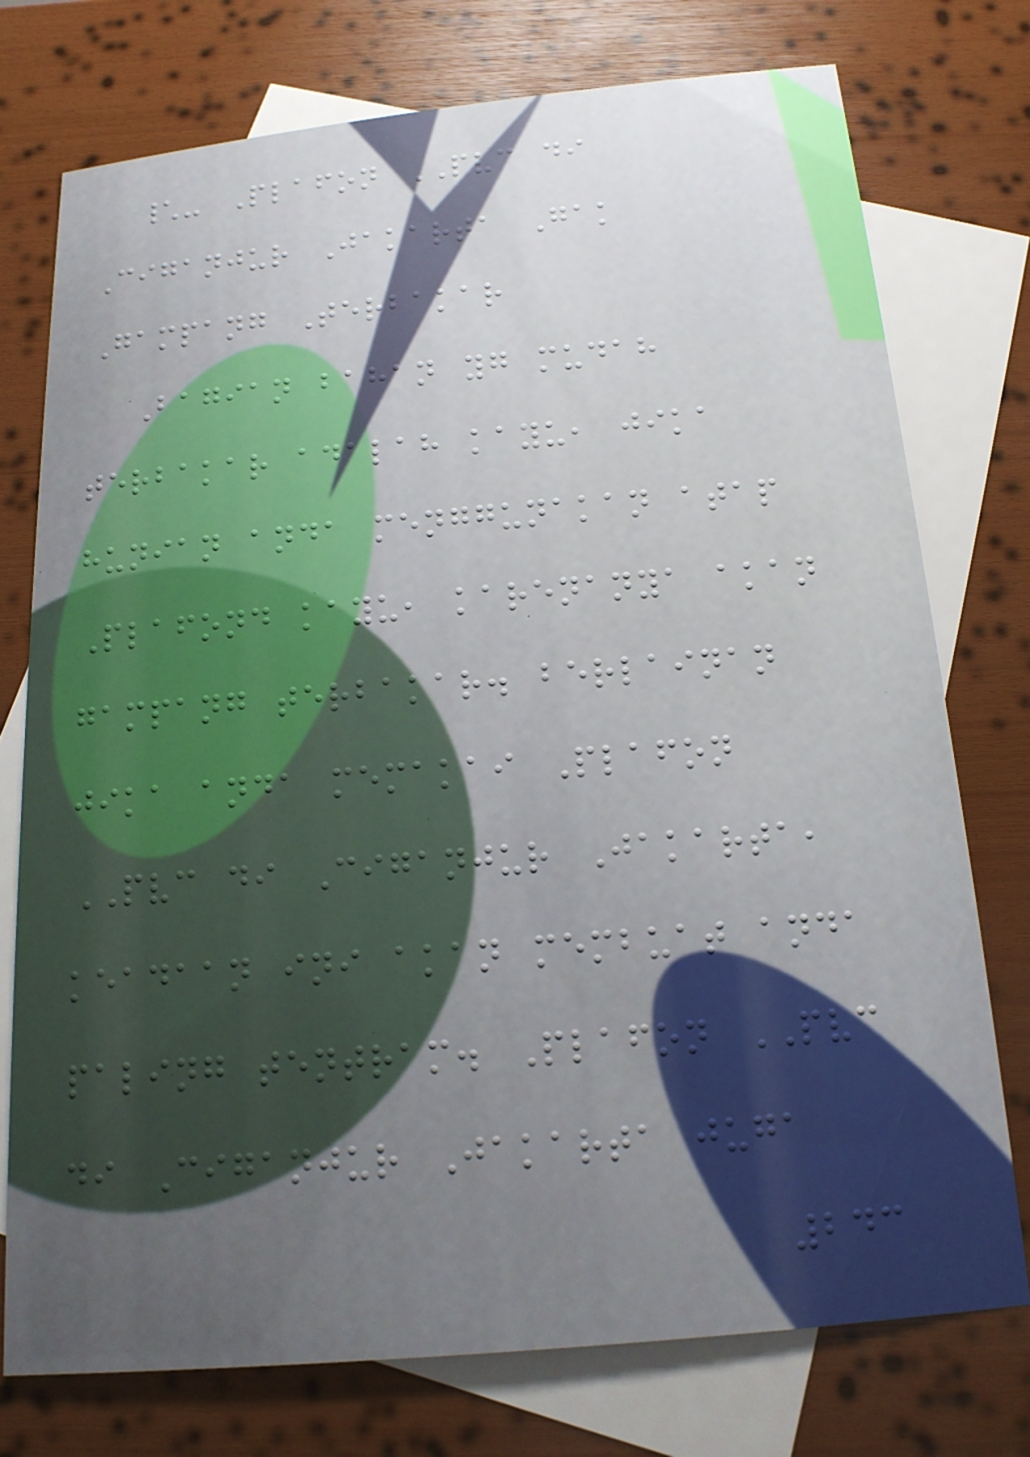\- Plafon PVC di
Ciganjur Jakarta Gak
Gampang Terbakar
Bagian bahan yg mudah
terbakar adalah kayu, jika
hunian anda menggunakan atap
Plafond kayu, karenanya akan
gampang terbakar. berlainan
jika anda memakai Plafon
PVC di Ciganjur Jakarta,
keadaan ini akan membuat anda
paling tentram. Plafon PVC
di Ciganjur Jakarta juga
243
